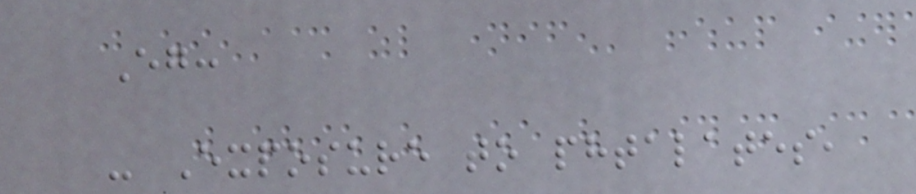Eg:
- Exposure to phtalates,
